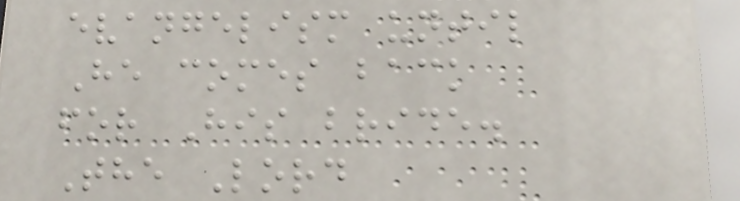evangelism until
He comes back
for His bride.
The Lord
